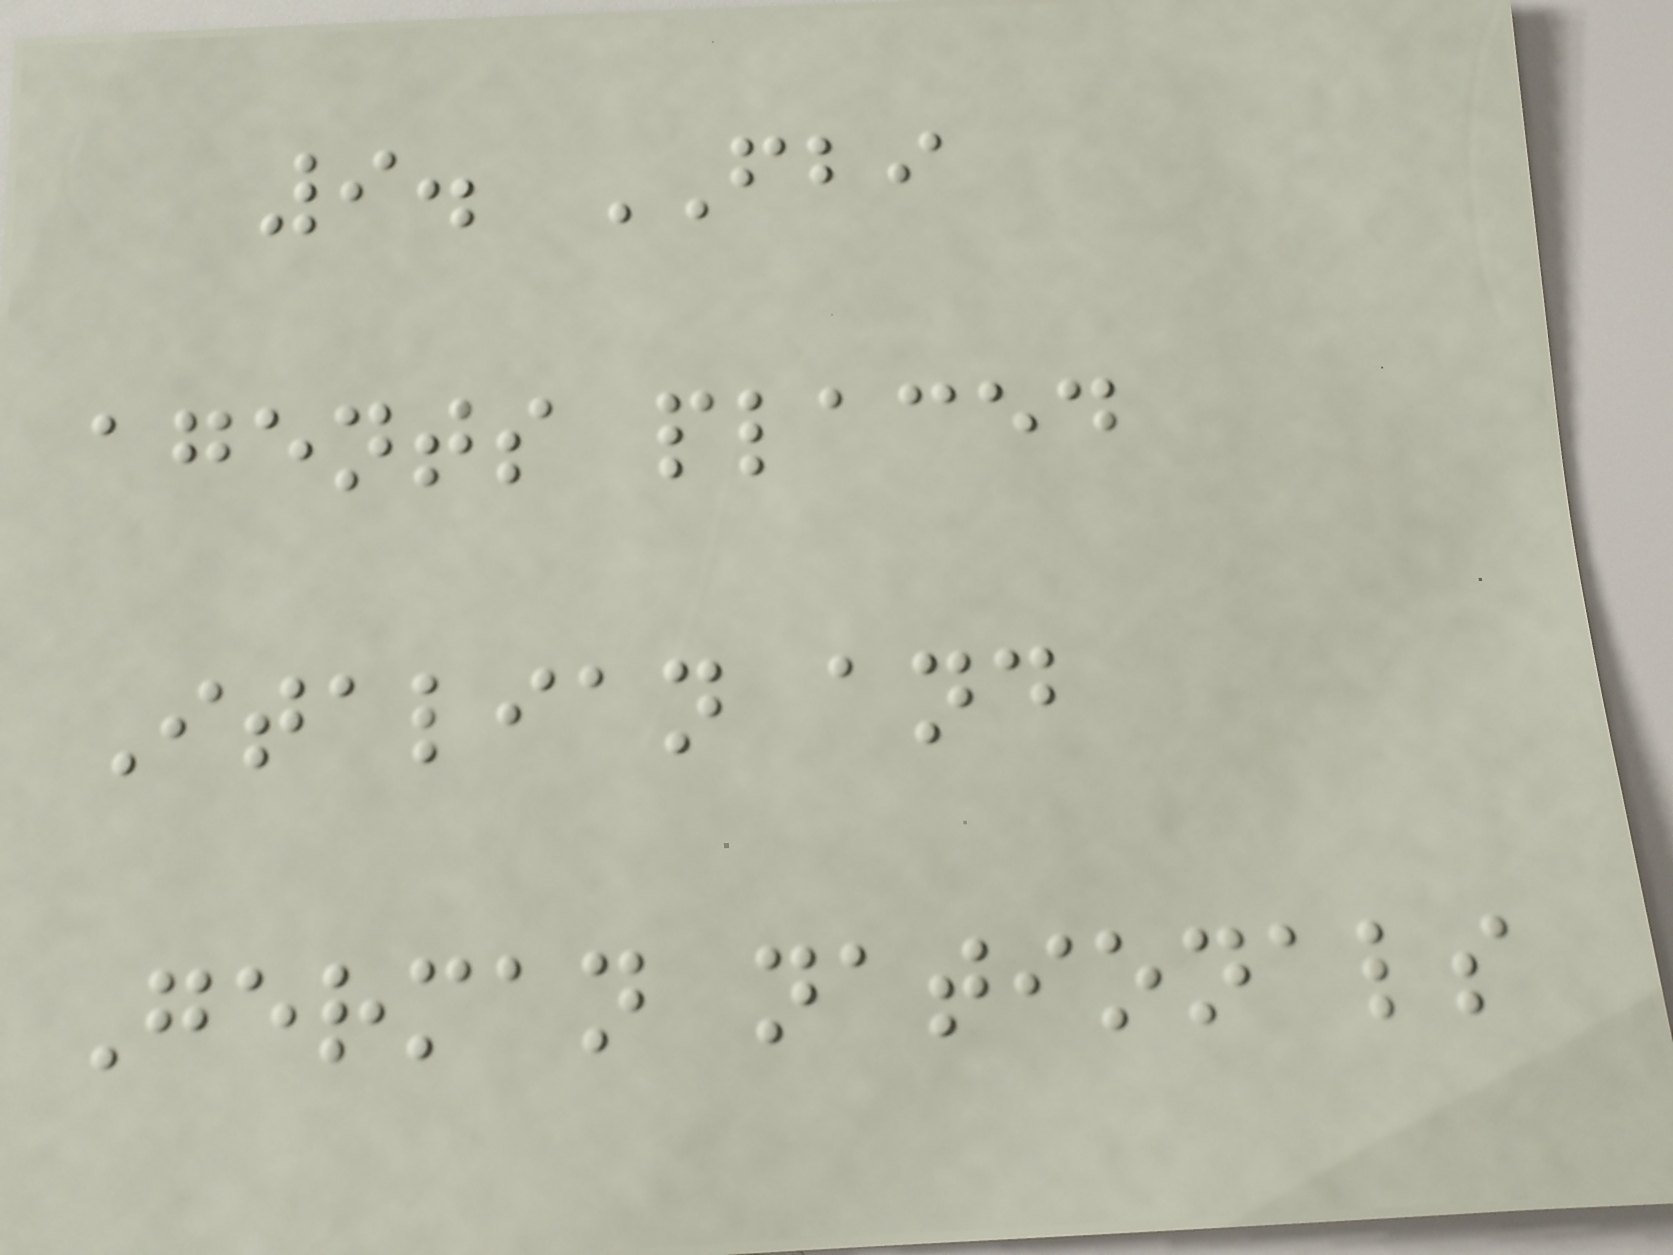9. FBI
agents placed
Italian and
German nationals
